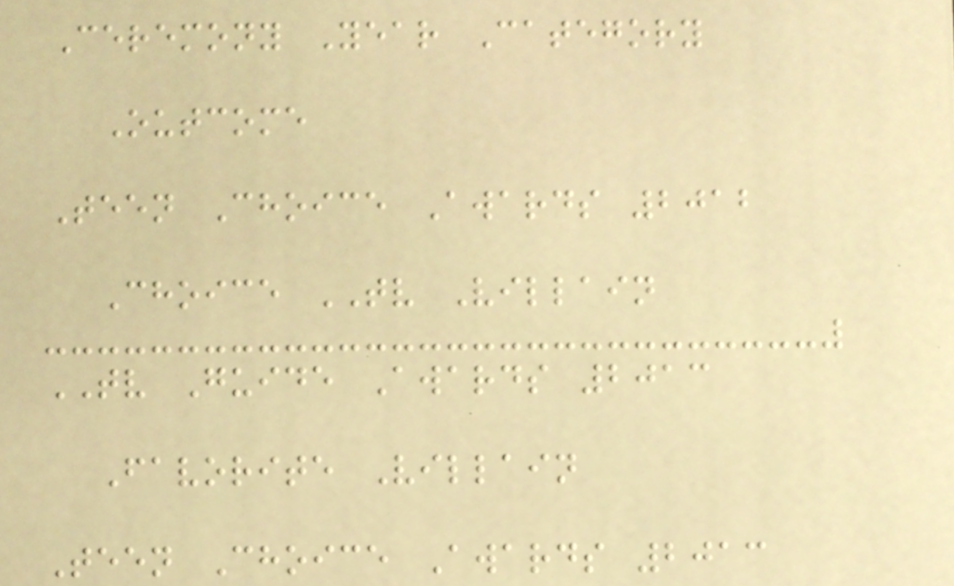Ceremony Year Category
Outcome
Teen Choice Awards 2012
Choice TV Villain
TV Guide Awards 2013
Favorite Villain
Teen Choice Awards 2013
